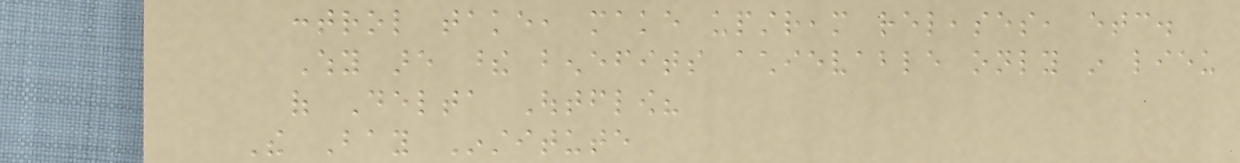control take, make upstream releases, etc.
Why are these benefits achievable only in lieu
of Delta Outflow?
The Bay Institute
